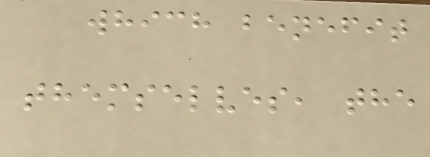which benefit
themselves, the
